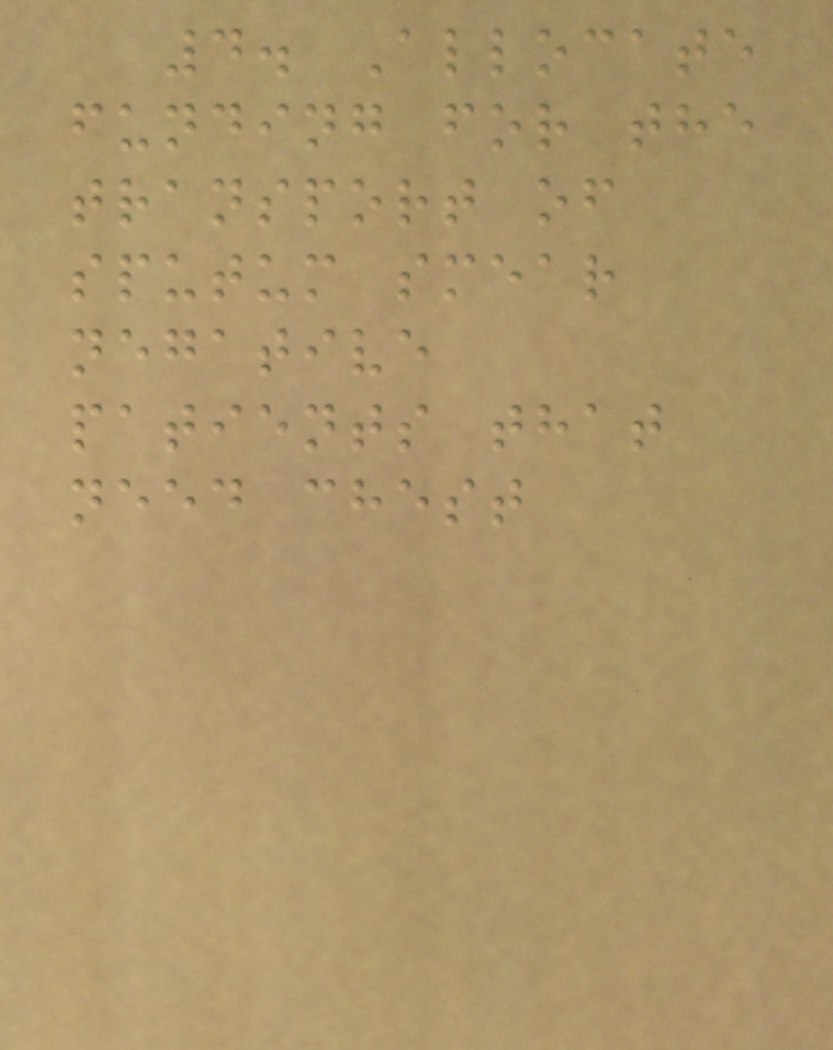4. Allocate
funding for the
transport of
sputum smear
negative
patients that
need chest
